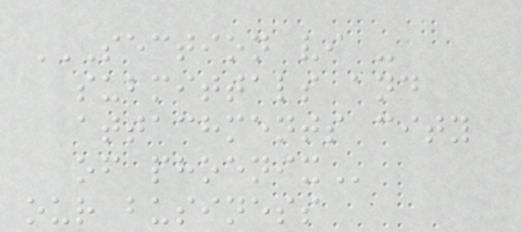SECTION VI -
SUBMITTALS AND
ATTACHMENTS CITY
OF PHOENIX
our business
